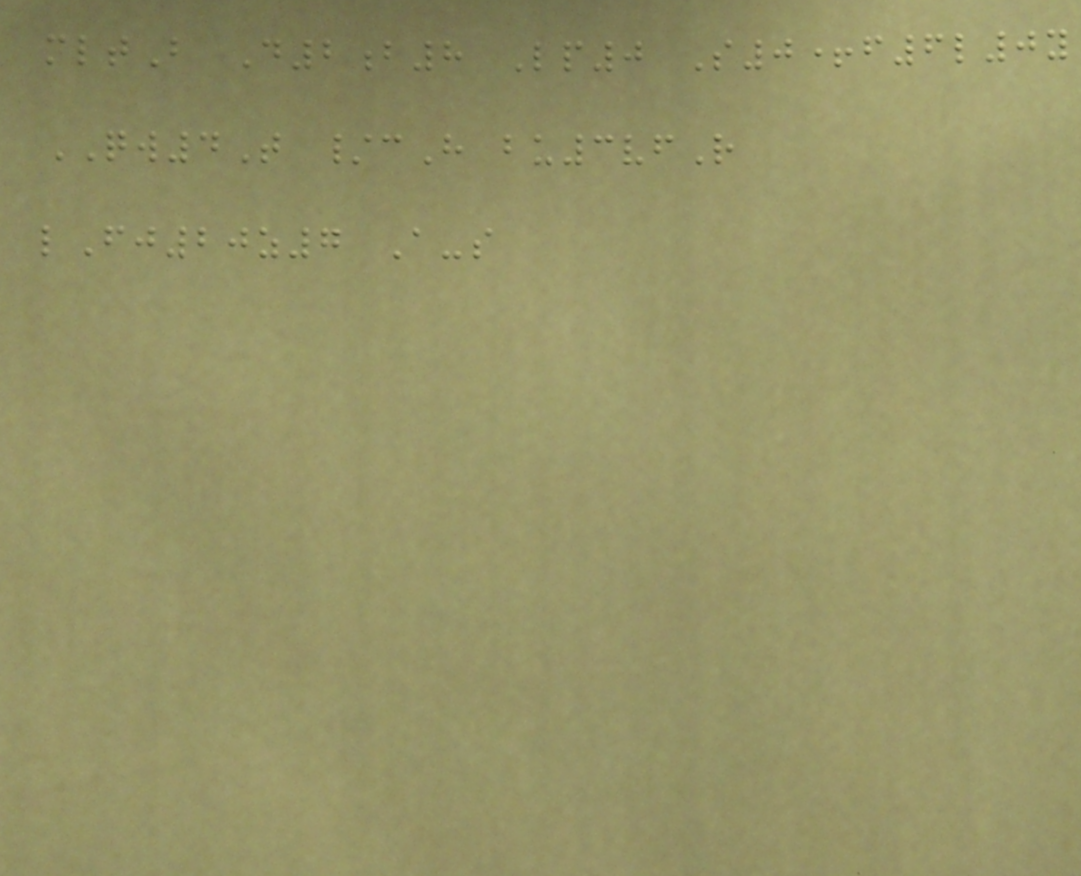mltB D2b8 Lp0 S0+f6l0y
QW4T /cH bu3vfR
lFj20z7 A-s
